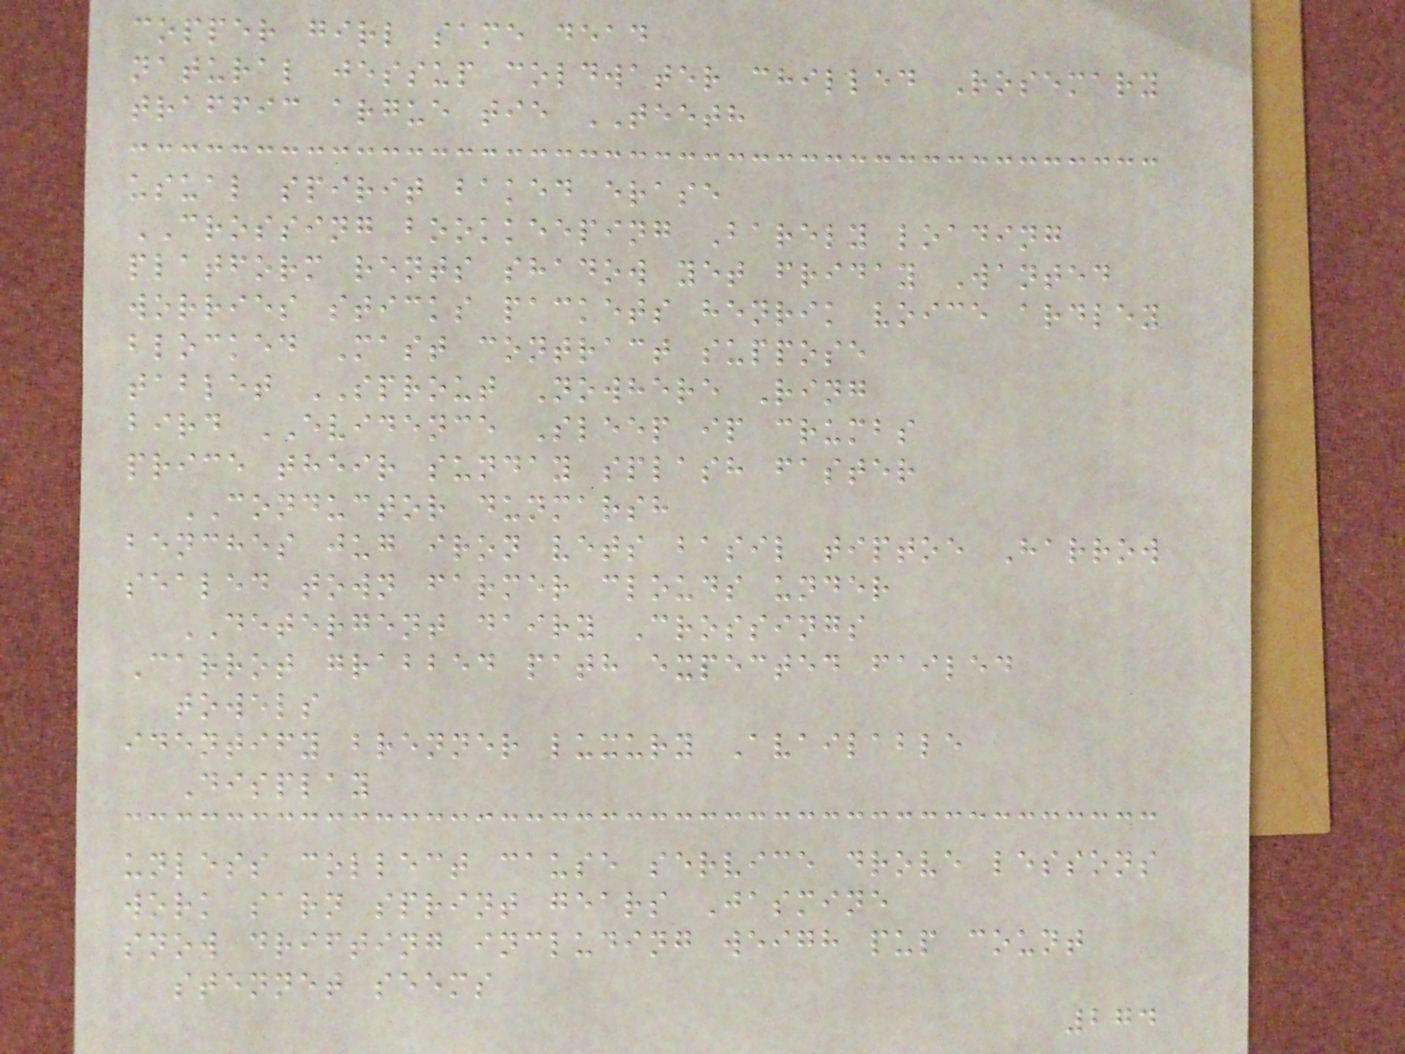copper girl same dead
natural jessup coldwater chilled Rosemary
traffic argue tie TEETH
usual spirit baked erase
CROSSING bookkeeping Barely loading
platform rents shadow yet friday Wanted
worries sticks packets henrik voice ardley
blocked Mast contract suppose
tablet SPROUT Nowhere Ring
bird EVIDENCE Sleep ip crumbs
price their sunday splash faster
CONDUCTOR dunmarsh
benches jug iron vets basil tiptoe Harrow
sealed town farmer clouds under
DETERGENT dairy Crossings
Carrot grabbed path expected failed
towels
identify brenner luxury Available
Display
unless collect cause service drove lessons
work sarn sprint gears Jasmine
snow drifting including weigh pup count
stennet seems
274
